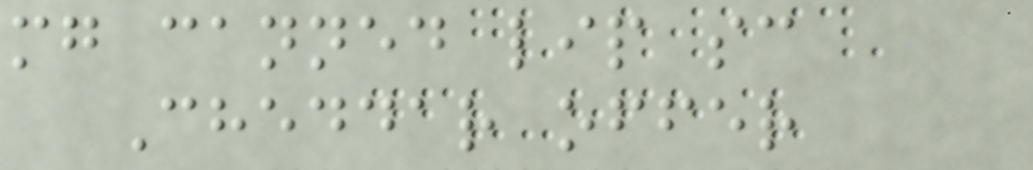mg canned lip sc
Cheddar offer
